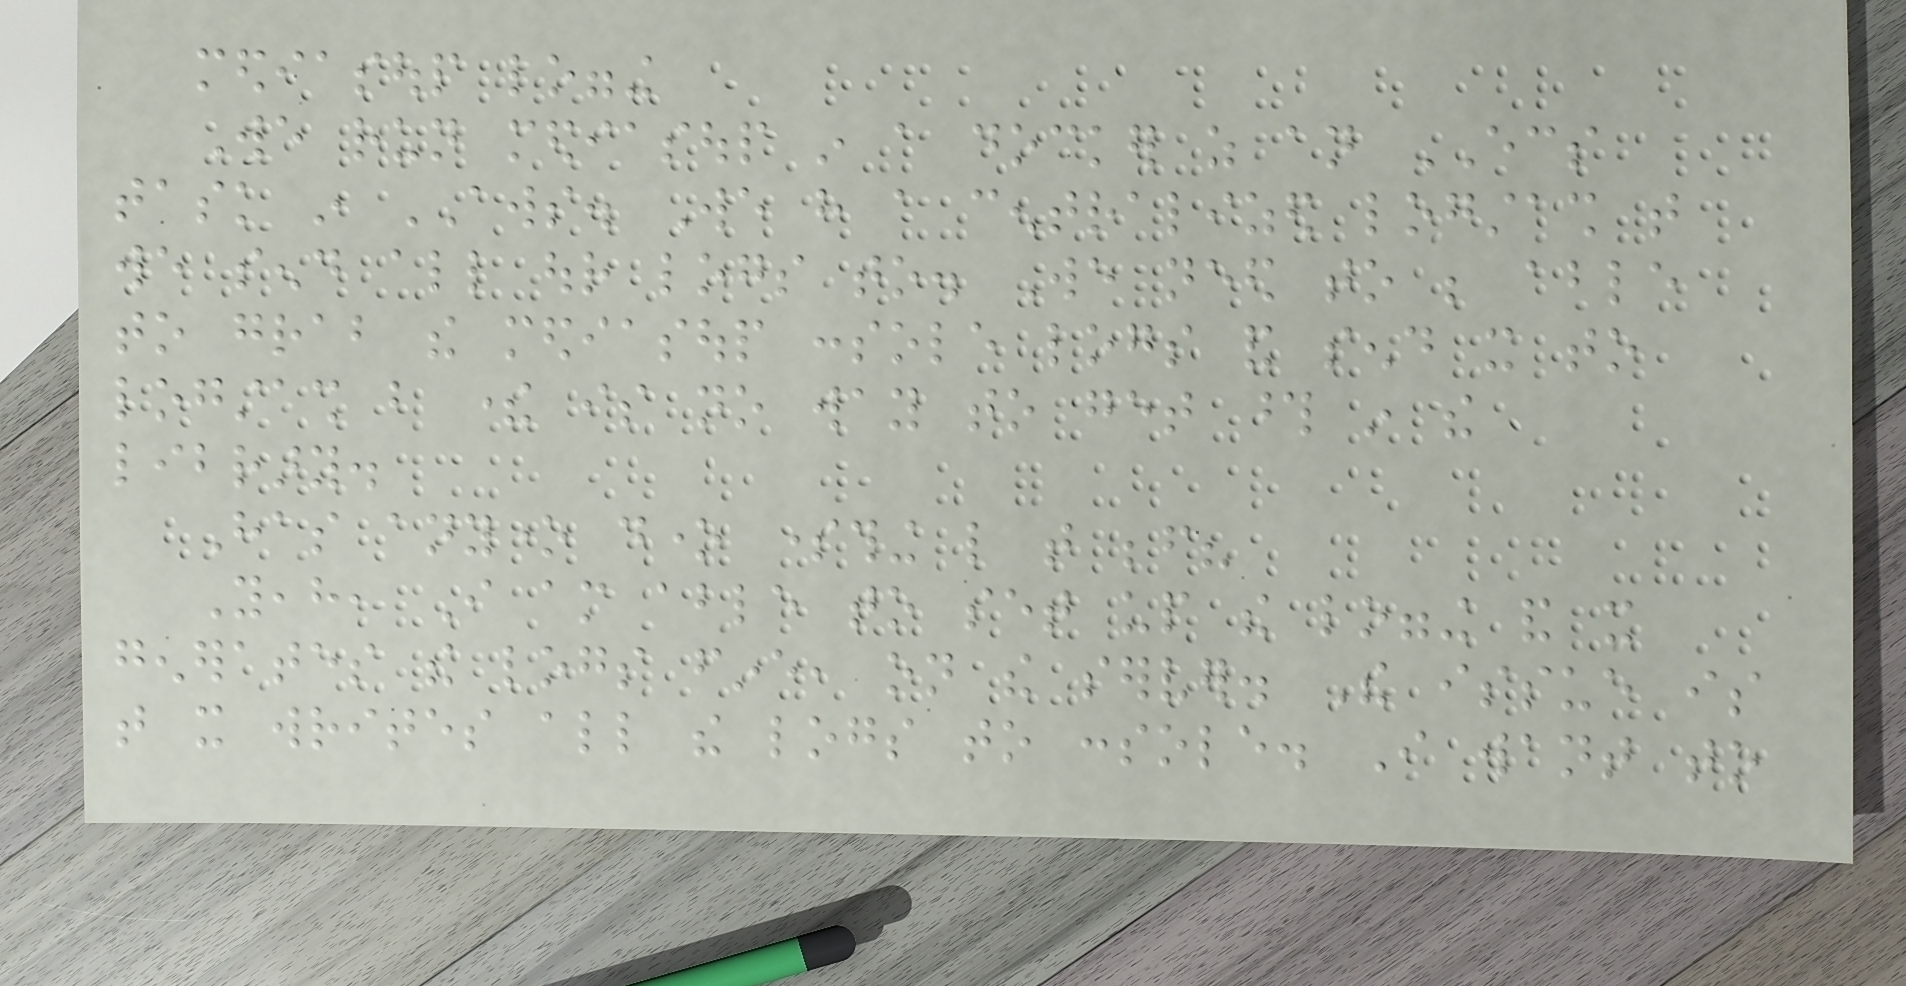mediasoup logging
We run mediasoup in a docker as an ECS
task in AWS. We have a centralized logstash that
we send all our logs to. We need to be able
to grab the mediasoup console logs and send it to
logstash but there is no way to get those in the
library.
Has anyone done something like that before?
Yeah, I am able to set up the logging and it
generates the logs fine, on the server. The issue is
that it writes all the logs to console. I want to
